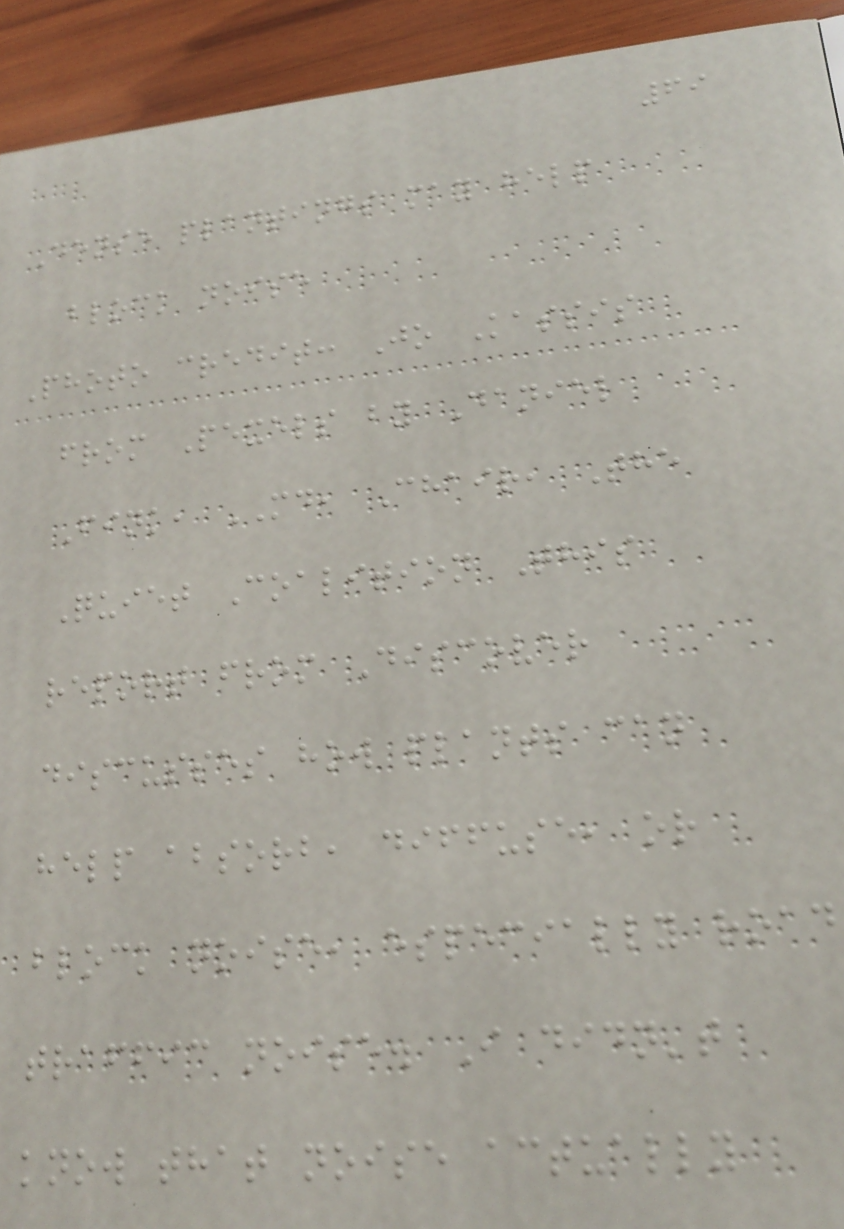69
Dense plantings may help
block noise
Photo credit: Jo Kassis
from Pexels by Daniel
Fink, MD, Chair, The
Quiet Coalition This
report from Discover
discusses how plants can
help absorb, diffuse, or
block noise, especially road
traffic noise. I didn't
know that noise actually
